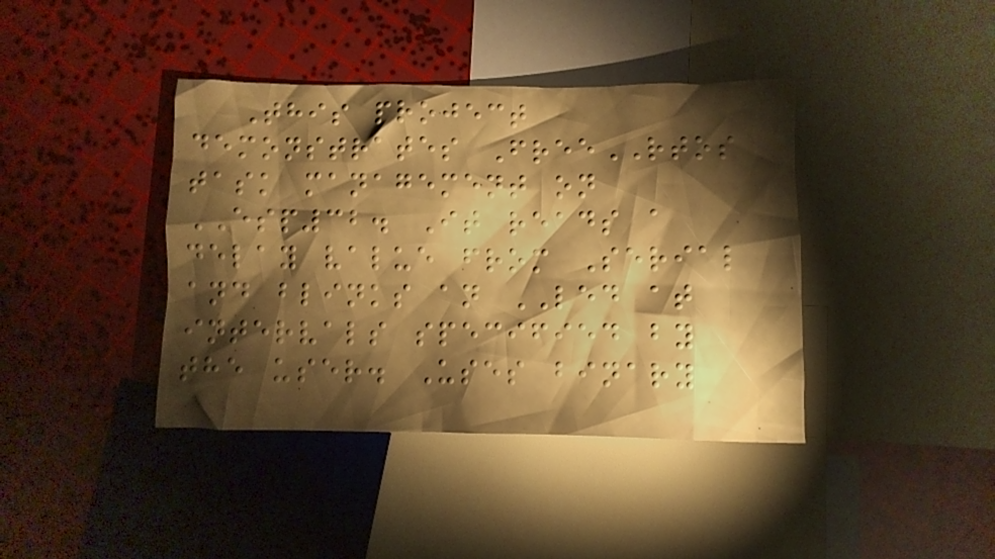This project
demonstrates FreeRTOS
task management on
ESP32. It reads a
delay value from Serial
and blinks an LED at
intervals specified by
the user. Uses binary
